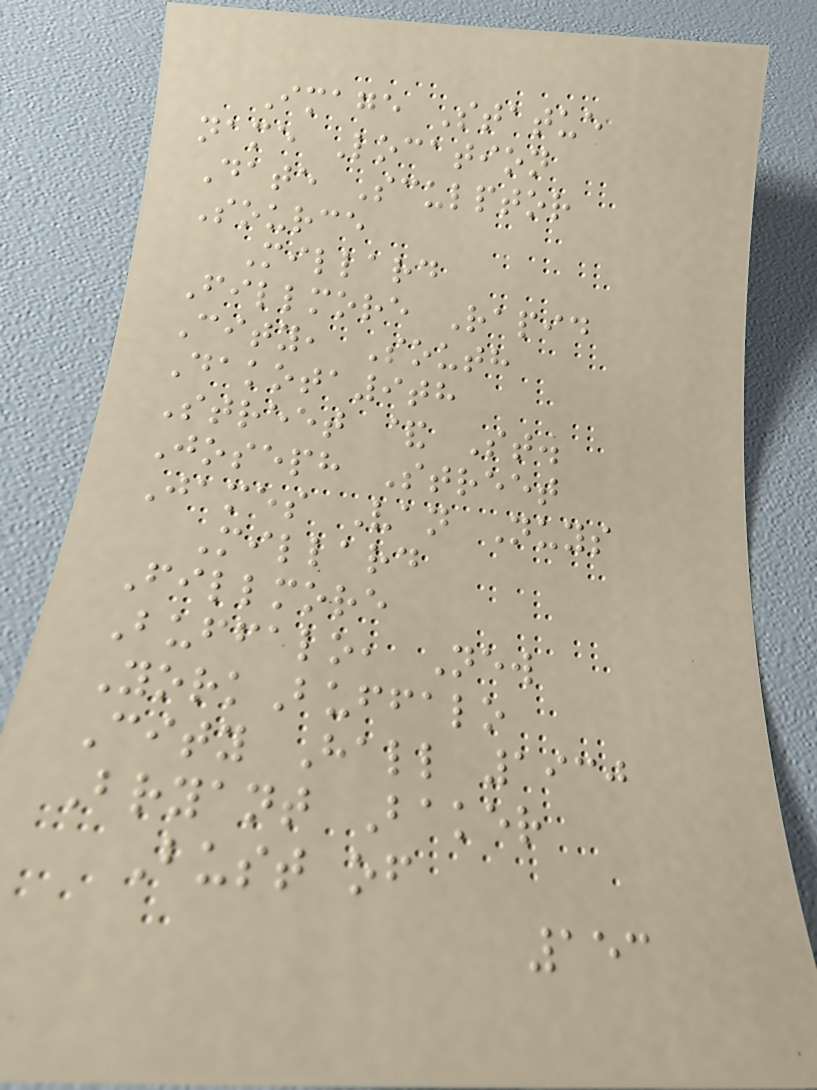Image Statue
name Location
Date Sculptor
Source
Millard
Fillmore Rapid
City, South
Dakota9th
Street & St.
Joseph Street
James Van Nuys
Millard
Fillmore
Buffalo, New
YorkBuffalo
City Hall 1930
Bryant Baker
Bust of
153
